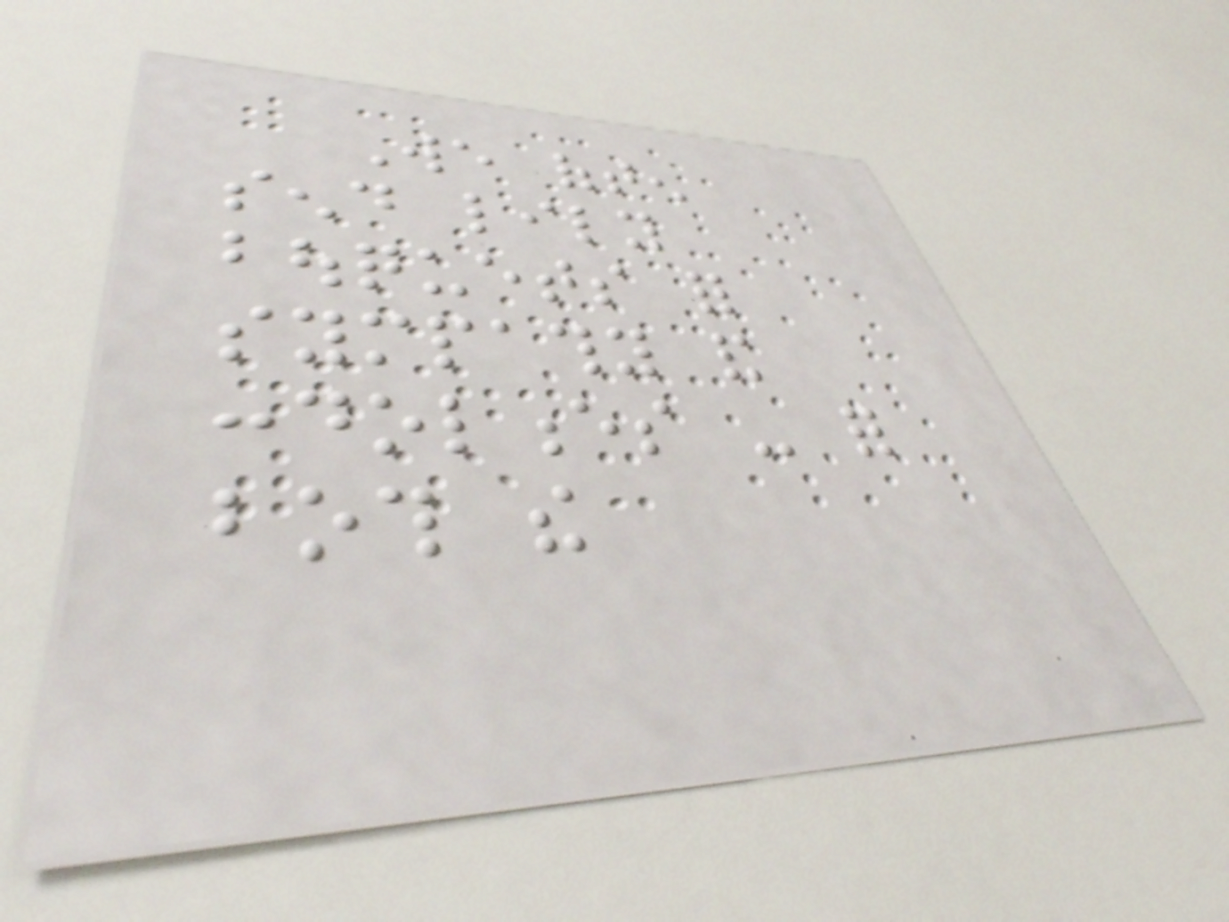We often
send lily
bouquets for
sympathy and
condolences - for
both the
